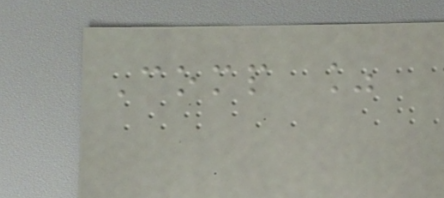Comp %
